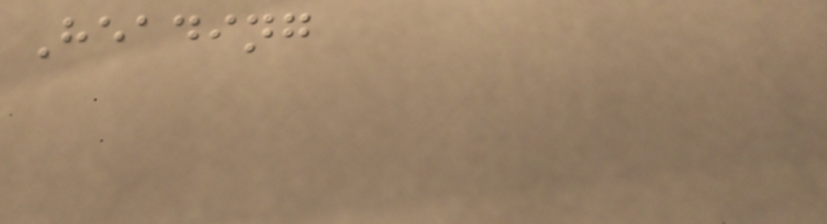Heading
